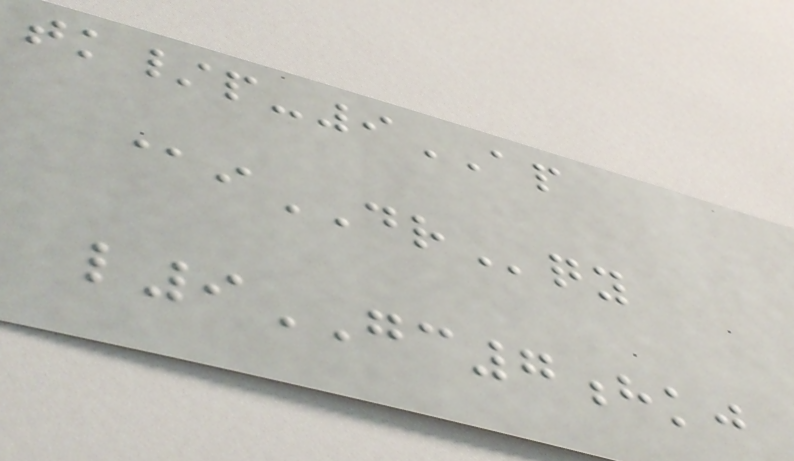tk/p-9AP
@iDRqy
l9GC7hkj
